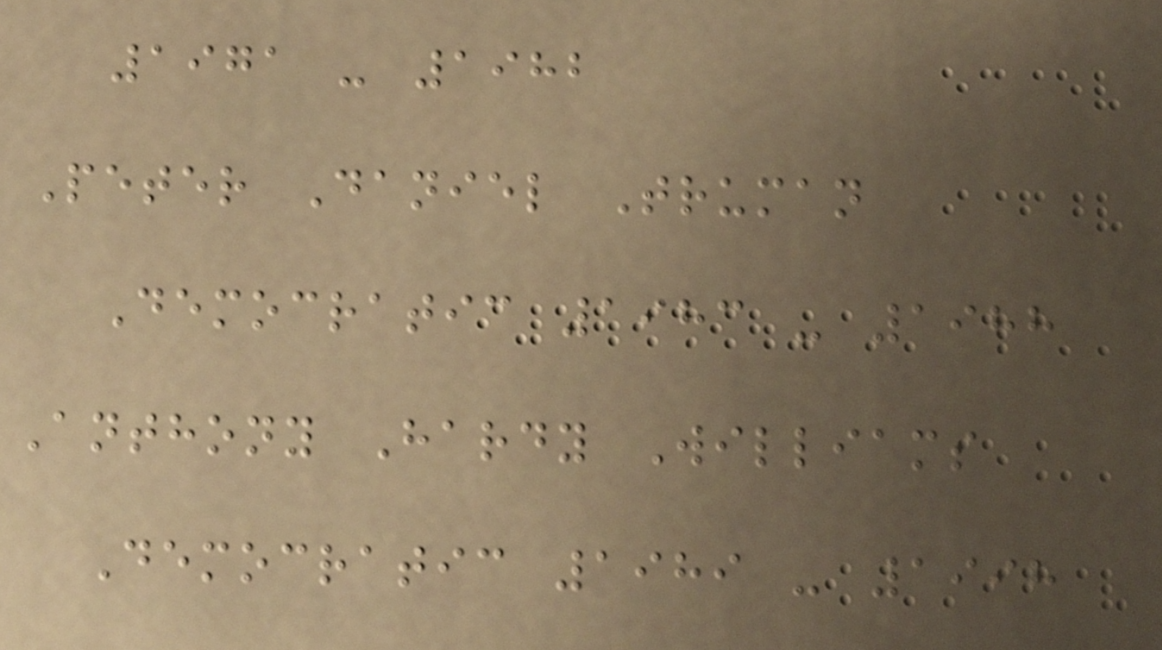1971 - 1982
Peter Daniel Truman
Democratic 1983 - 1988
Anthony Hardy Williams
Democratic 1989 - 1998
